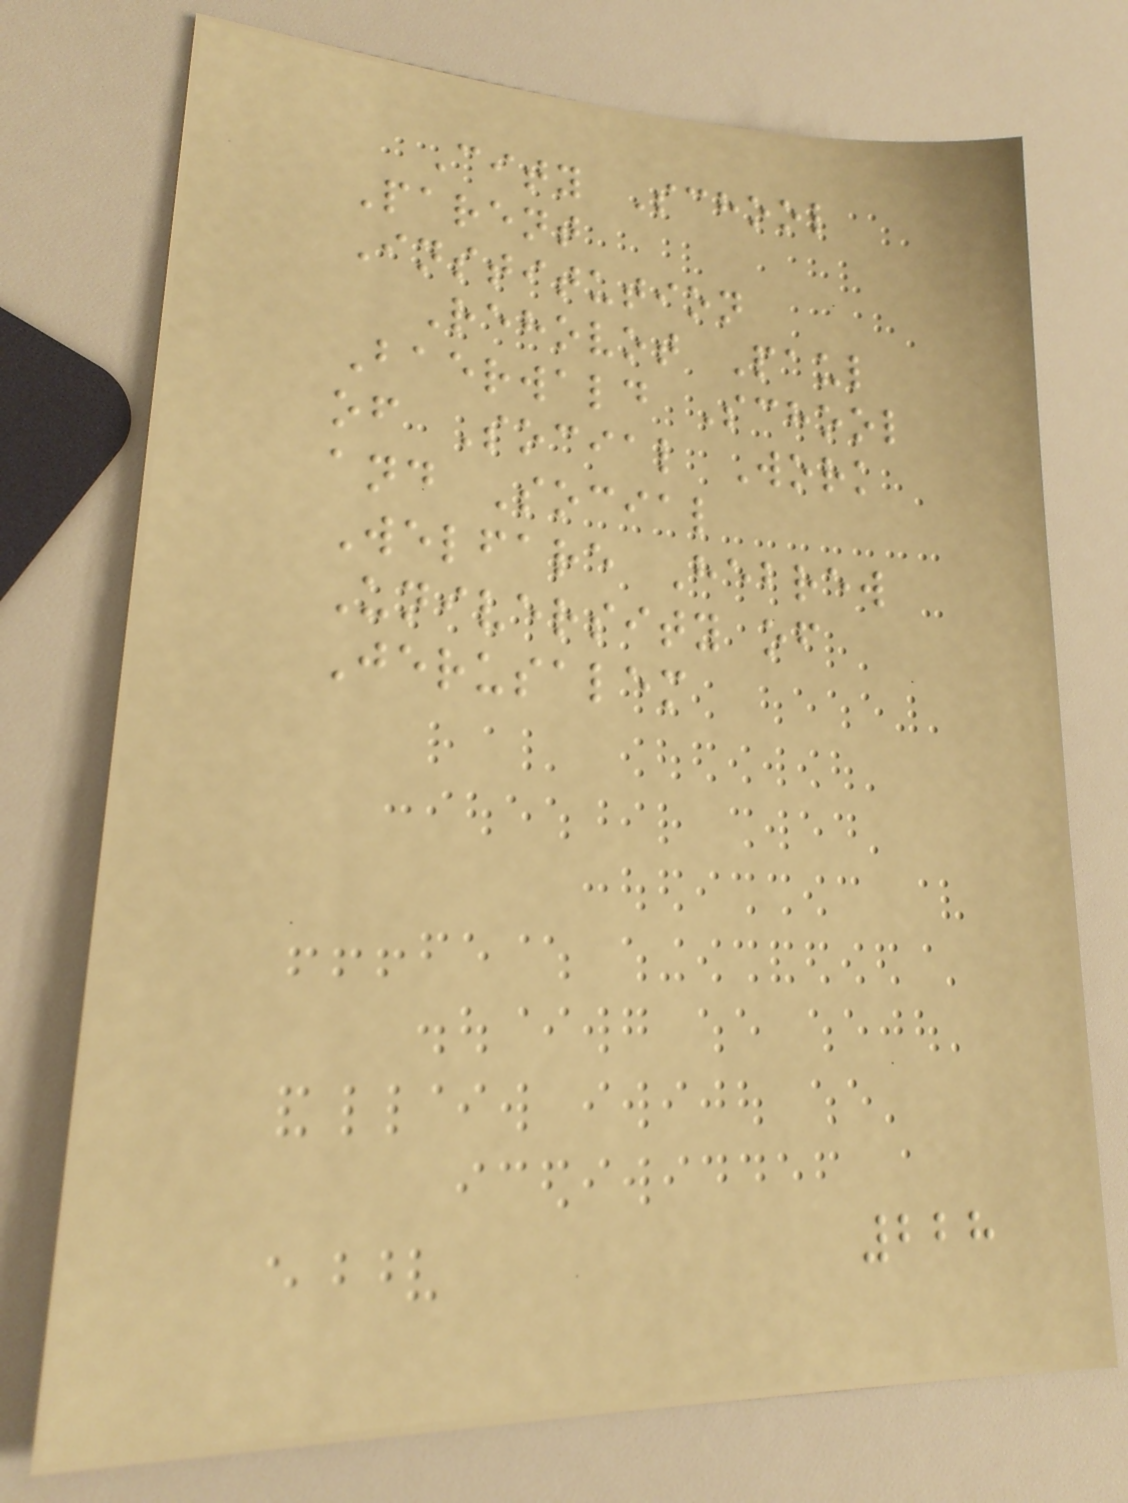City School
Parent
Institution
Rehovot Paul
Baerwald School
of Social Work
and Social
Welfare Hebrew
University of
Jerusalem
228
